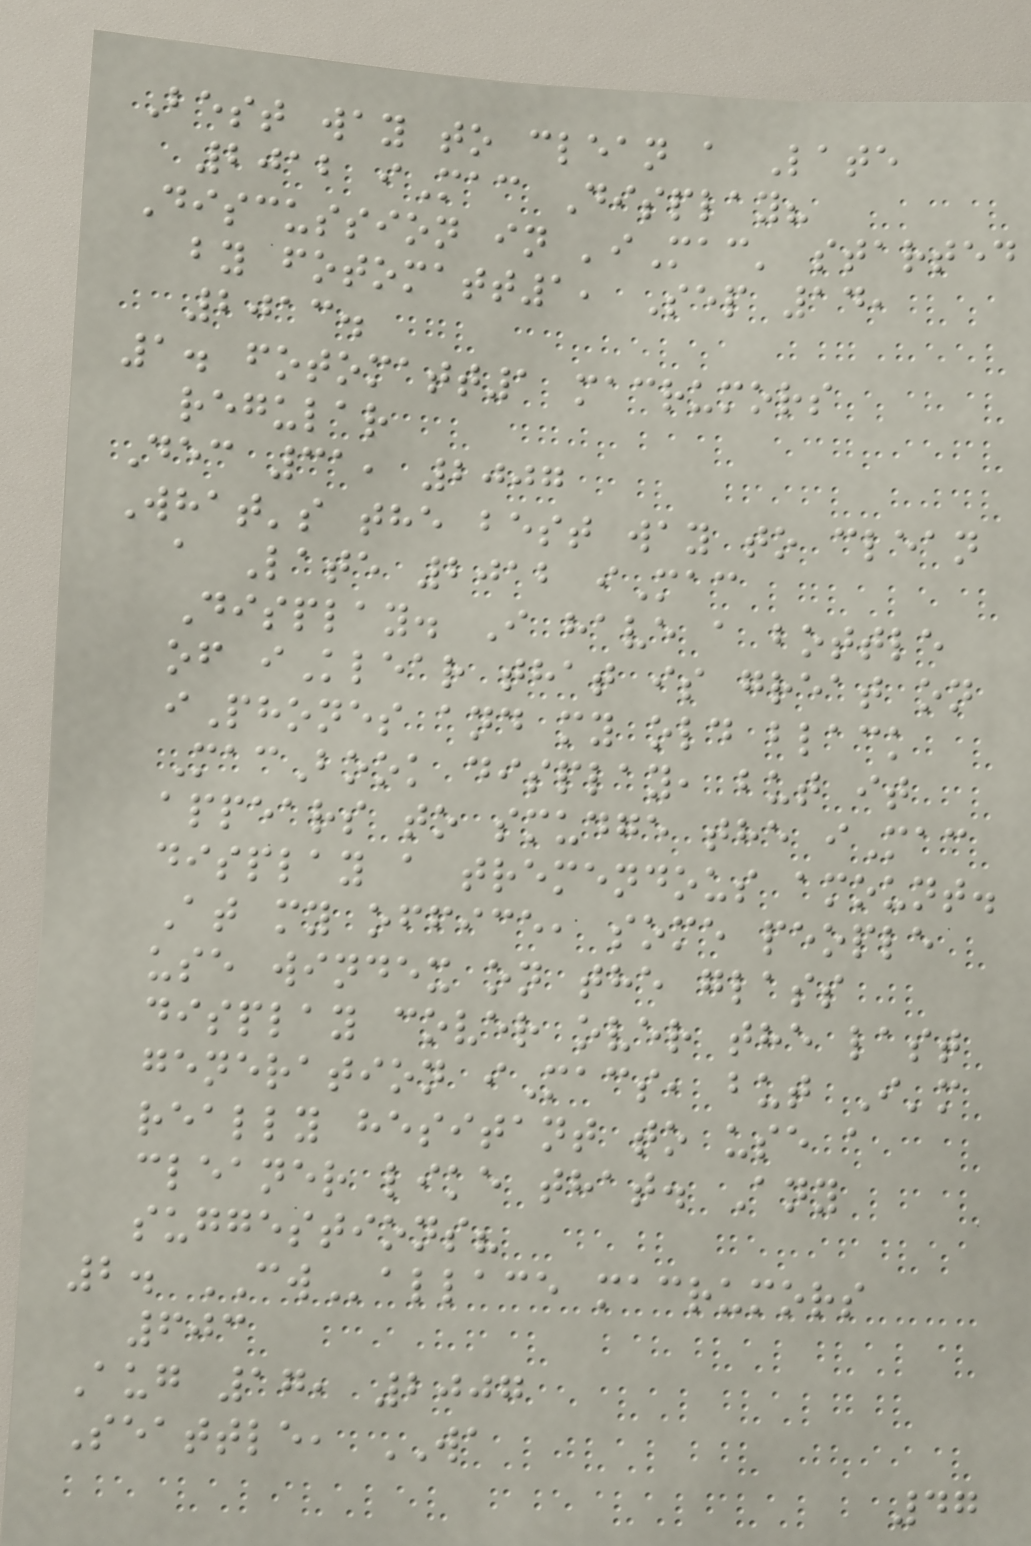Best way to clean a Late
2012 iMac Display?
Discussion in 'iMac' started
by fotomatt1, Sep 14,
2013.
1. fotomatt1 macrumors
regular
Dec 31, 2007
What's the best way to clean
a Late 2012 iMac
Display. I have a bottle
of iKlear that is great on
iPhones and my old black
MacBook display, but it
appears to smudge the iMac
display a tremendous amount.
At my office, some people
use windex on the glass
display cover over the last
generation iMacs, but I'm
really hesitant to use a
cleaner like that. Any
suggestions?
2. CWallace macrumors
603
Aug 17, 2007
Seattle, WA
47
